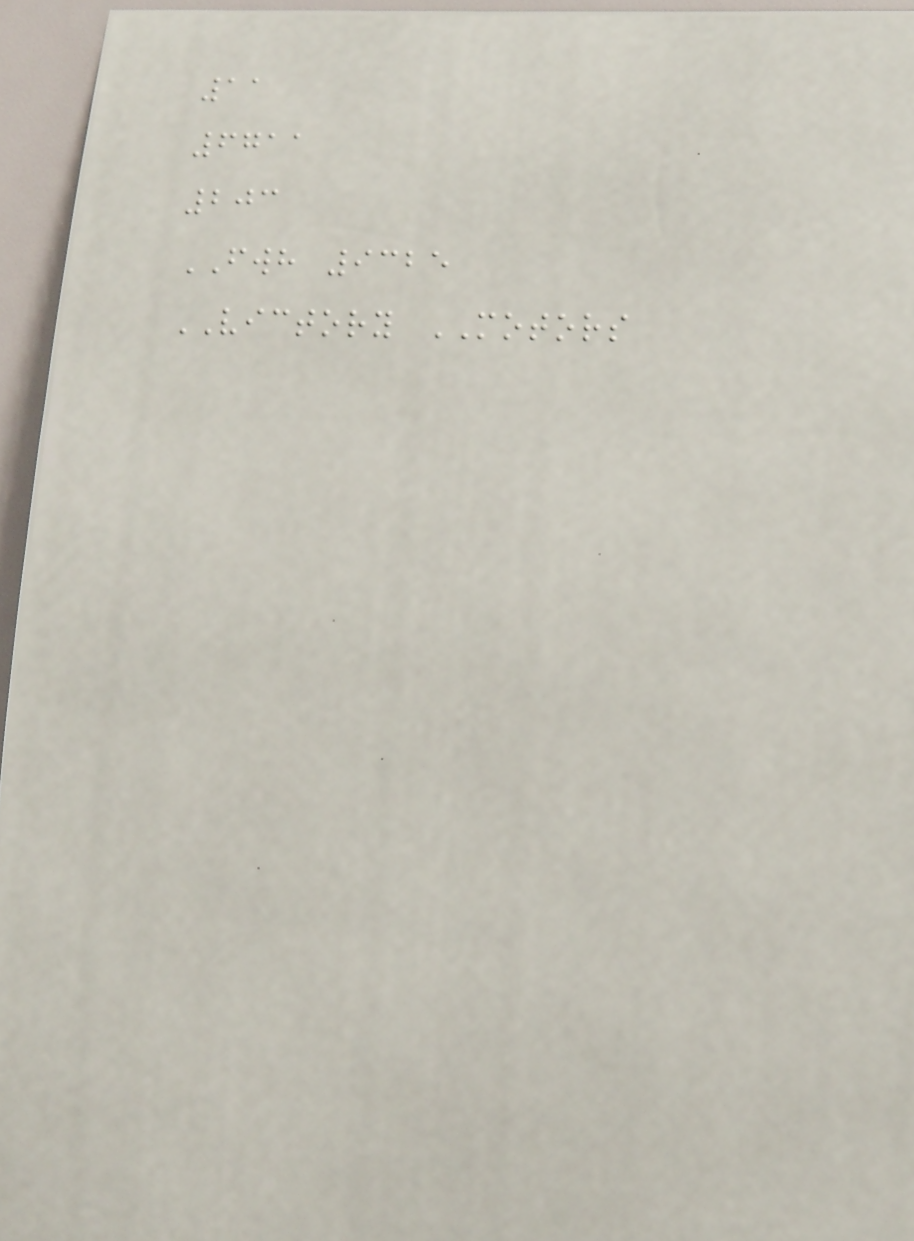11
6711
203
FWH 9325
VICTORY MOTORS
